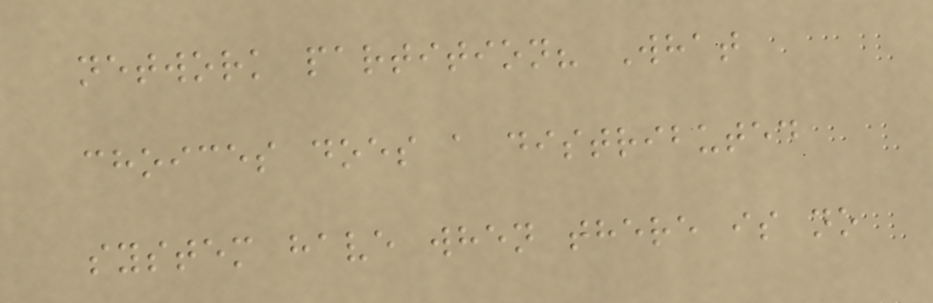network partition? What
choices does a distributed
system have when there is no
